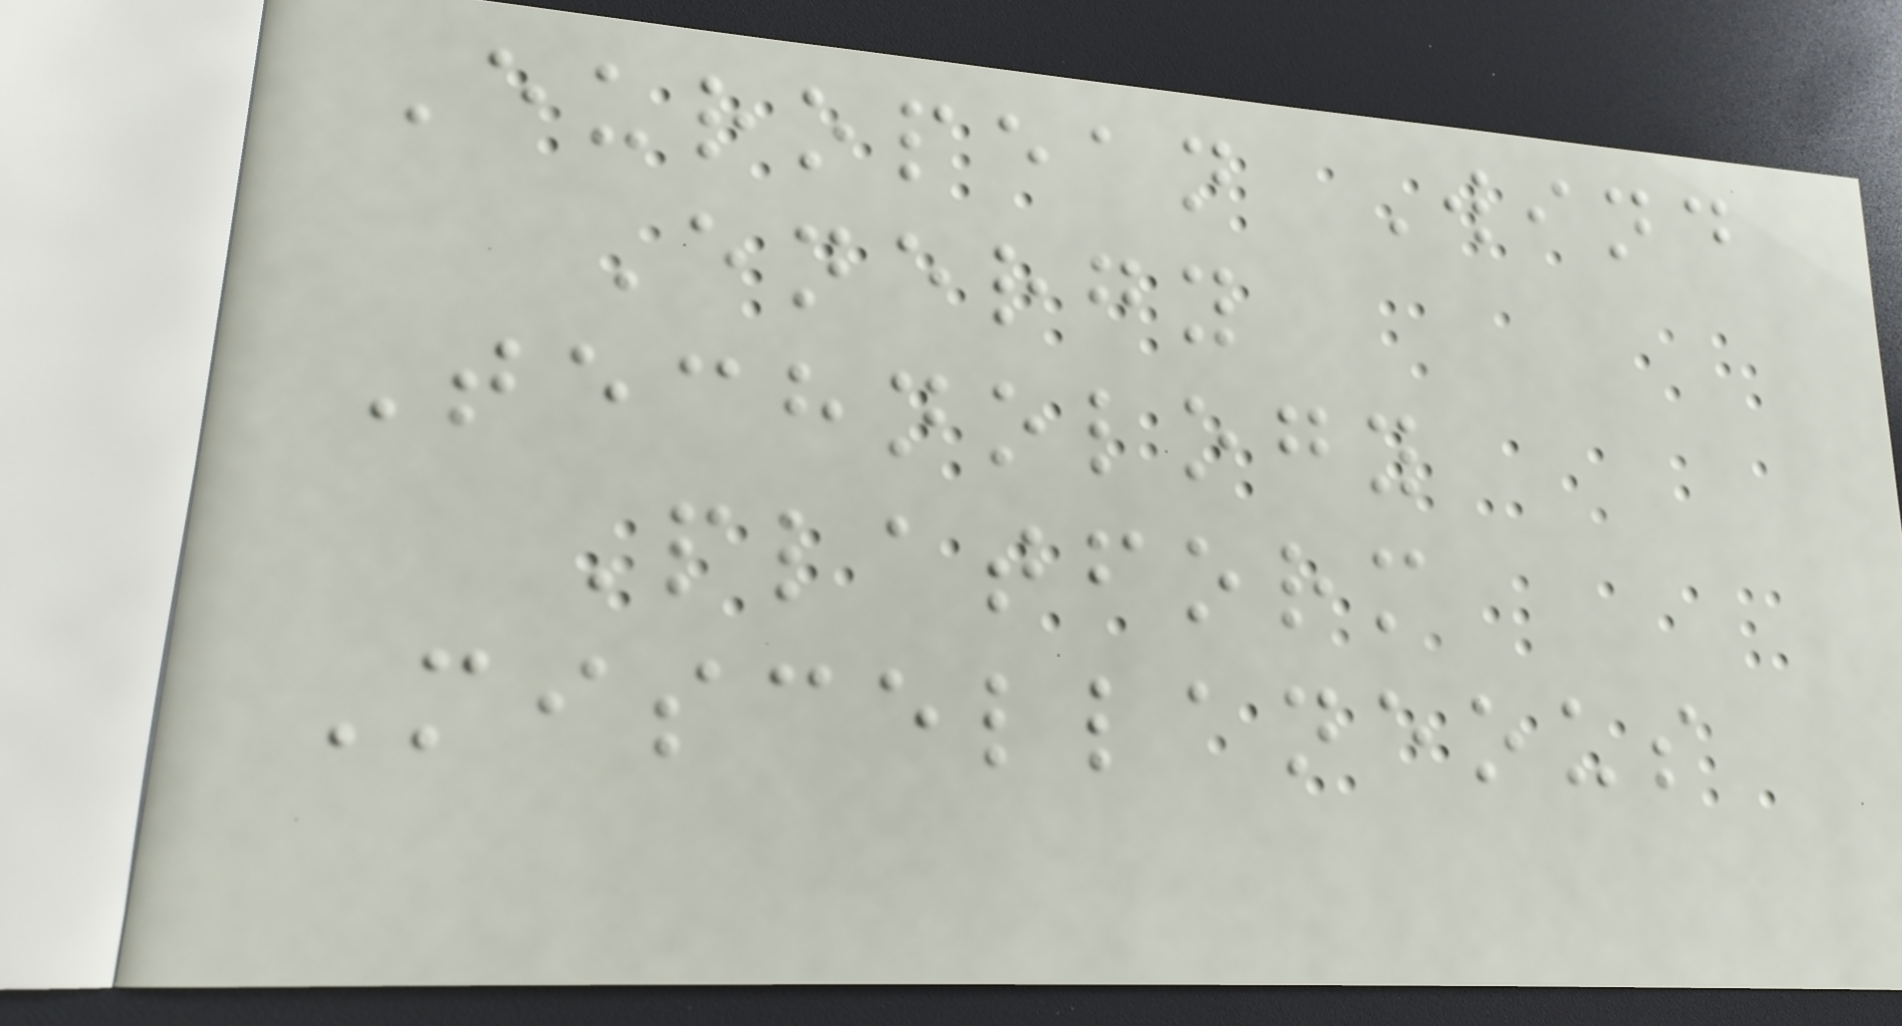European Wind
Energy
Technology
Platform
Miscellaneous
